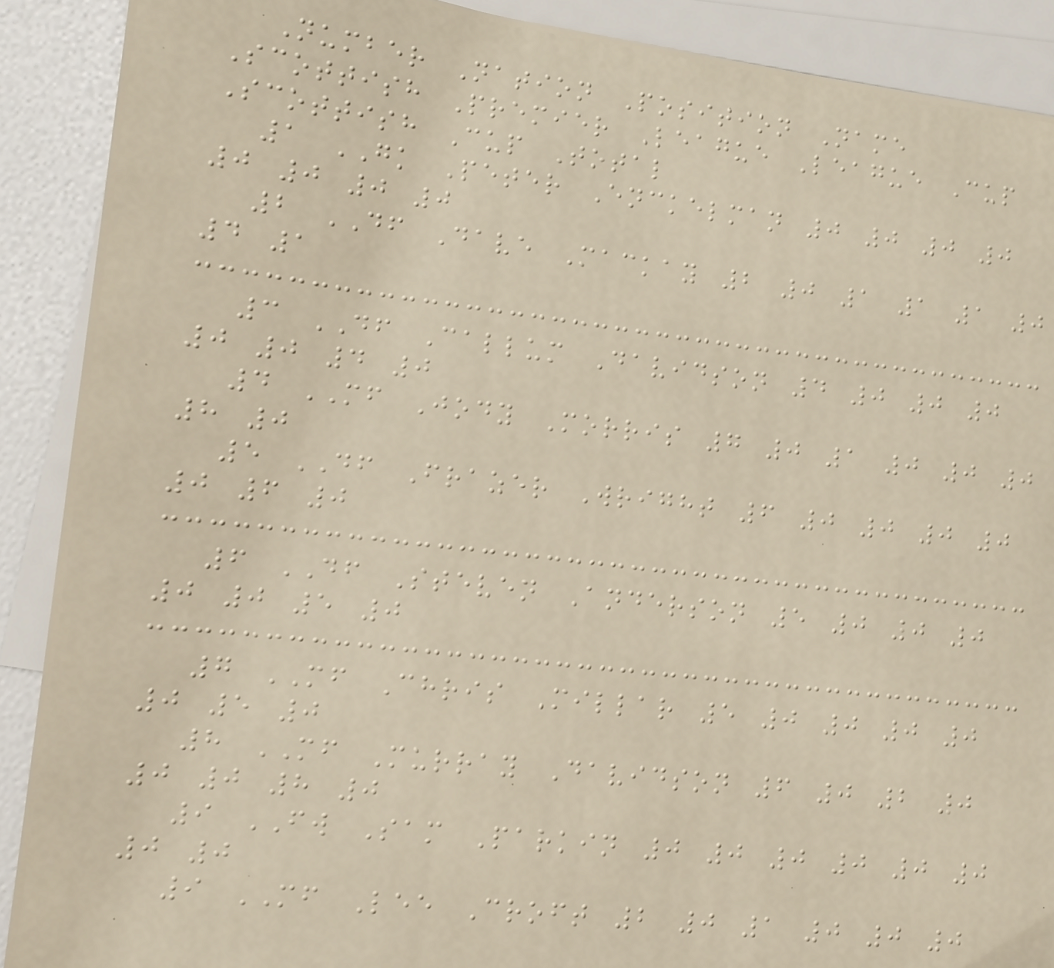Number Nation Position Name
Scottish Premier League League Cup
Scottish Cup Total
1 GK Peter Enckelman 0 0 0 0
0 0 0 0
2 DF Dave Mackay 2 0 1 1 1 0
4 1
3 DF Callum Davidson 4 0 0 0
0 0 4 0
4 MF Jody Morris 7 0 1 0 0 0
8 0
5 DF Frazer Wright 6 0 0 0 0
0 6 0
6 DF Steven Anderson 5 0 0 0
0 0 5 0
7 MF Chris Millar 5 0 0 0 0
0 5 0
8 MF Murray Davidson 6 0 2 0
0 0 8 0
9 FW Sam Parkin 0 0 0 0 0 0
0 0
9 MF Lee Croft 2 0 1 0 0 0
